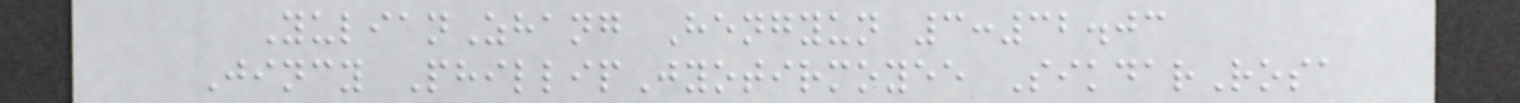YulianZhang Hengyun 3:32.03
Jincy PhillipJyotirmoyee SikdarRosa
